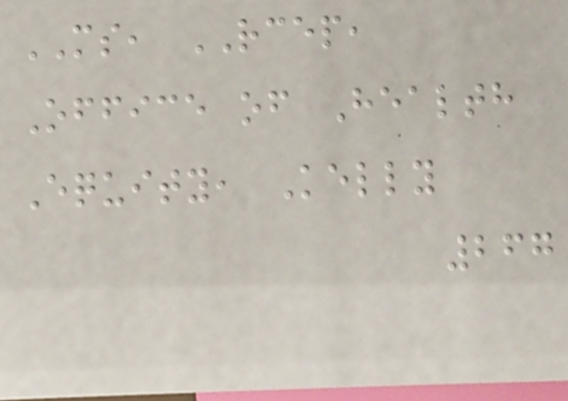MS, RCEP,
Office of Health
Equity, Kelly
267
